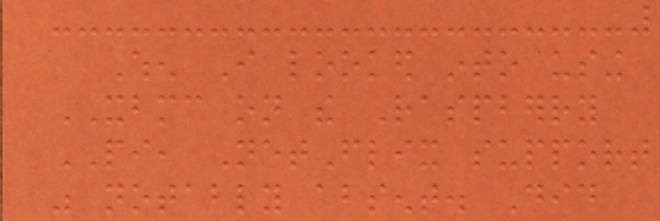When I looked into using
XBMC on the Raspberry
PI, NetFlix support
was notably absent. Did
